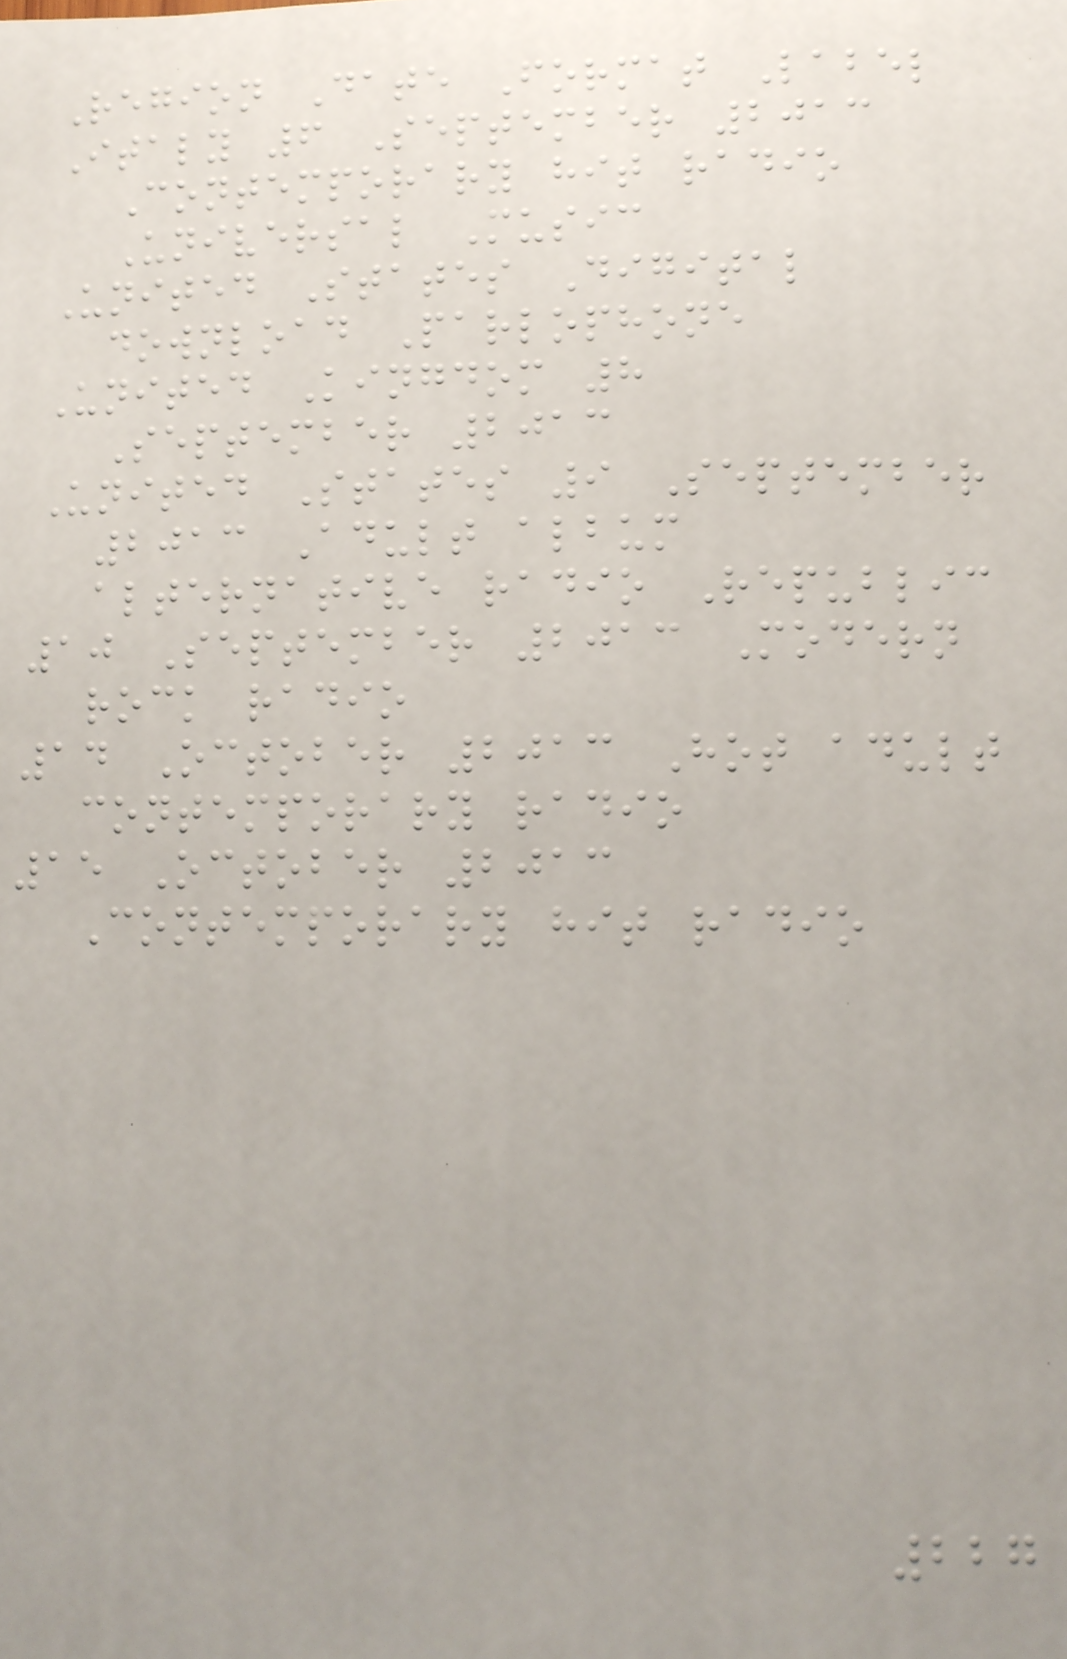Region Date Format Label
Italy 6 September 2013
Contemporary hit radio
Universal Music
United States Digital
download Parlophone
United Kingdom 8
September 2013
United States 9 September
2013 Adult album
alternative radio Republic
10 September 2013 Modern
rock radio
14 October 2013 Hot adult
contemporary radio
15 October 2013
Contemporary hit radio
227
